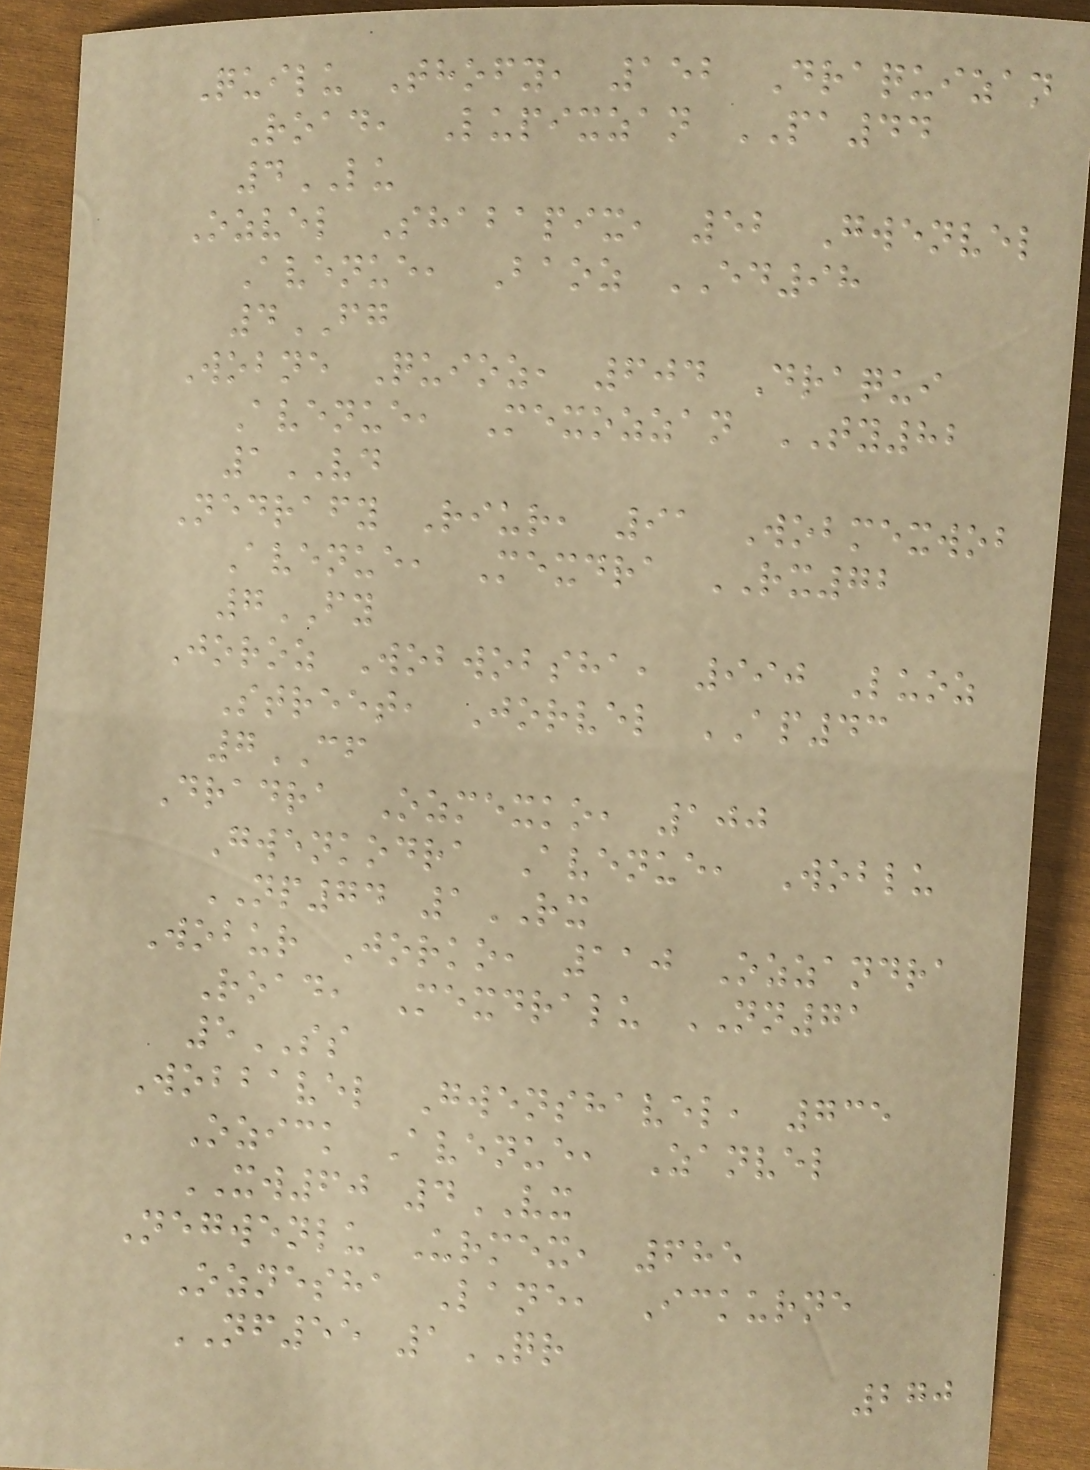Quilu Thofy, 152 Draquizan
Road, Lupixzan PA44
4LU
Ozvel Shabapix, 52 Gwenvel
Avenue, Baoz ED98
4FG
Wobne Quioz, 604 Draqui
Avenue, Mexozzan TY82
1VD
Nedrafy Riur, 91 Wobmexwob
Avenue, Mexdra RX72
7FY
Joroz Wobwobsha, 990 Luoz
Street, Jorvel AP43
7CF
Dradra Ozmexko, 100
Gwenkodra Avenue, Woblu
NP74 1RX
Wobur Jorko, 110 Ozzandra
Road, Mexdralu NN71
5SS
Wobbavel Gwenshavel, 735
Ozick Avenue, Zanvel
XW60 4VX
Negwenlu Urmex, 685
Oznesha Lane, Ickurne
NF55 1QR
270
